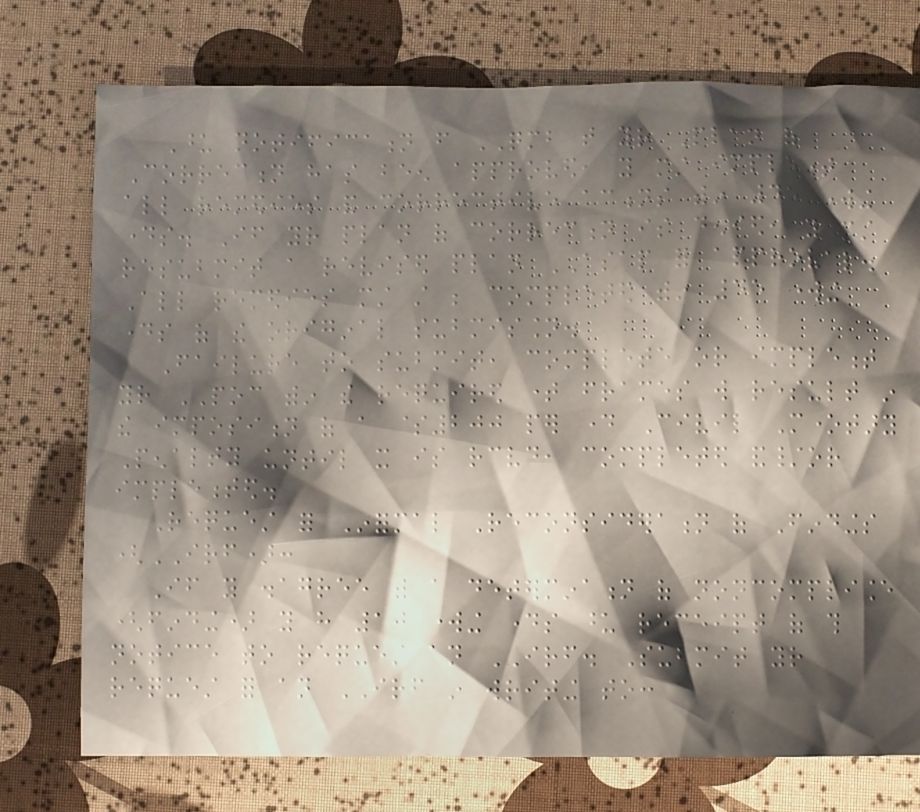Upon notification from QMB that your Plan of
Correction has been approved, you must implement
all remedies and corrective actions within 45 working
days. If your plan of correction is denied, you must
resubmit a revised plan ASAP for approval.
All remedies must still be completed within 45 working
days of the original submission.
Failure to submit, complete or implement
your POC within the required time frames will result in
the imposition of a $200 per day Civil Monetary
Penalty until it is received, completed and/or
implemented.
Request for Informal Reconsideration of Findings
(IRF):
If you disagree with a determination of noncompliance
(finding) you have 10 working days upon receipt of this
notice to request an IRF. Submit your
request for an IRF in writing to:
